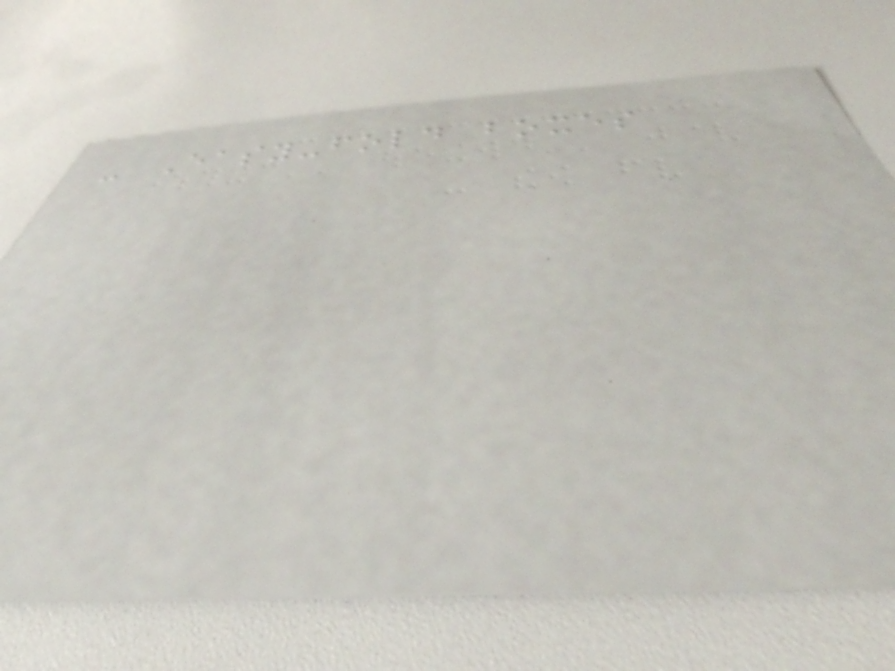- Easy-fold boxes
